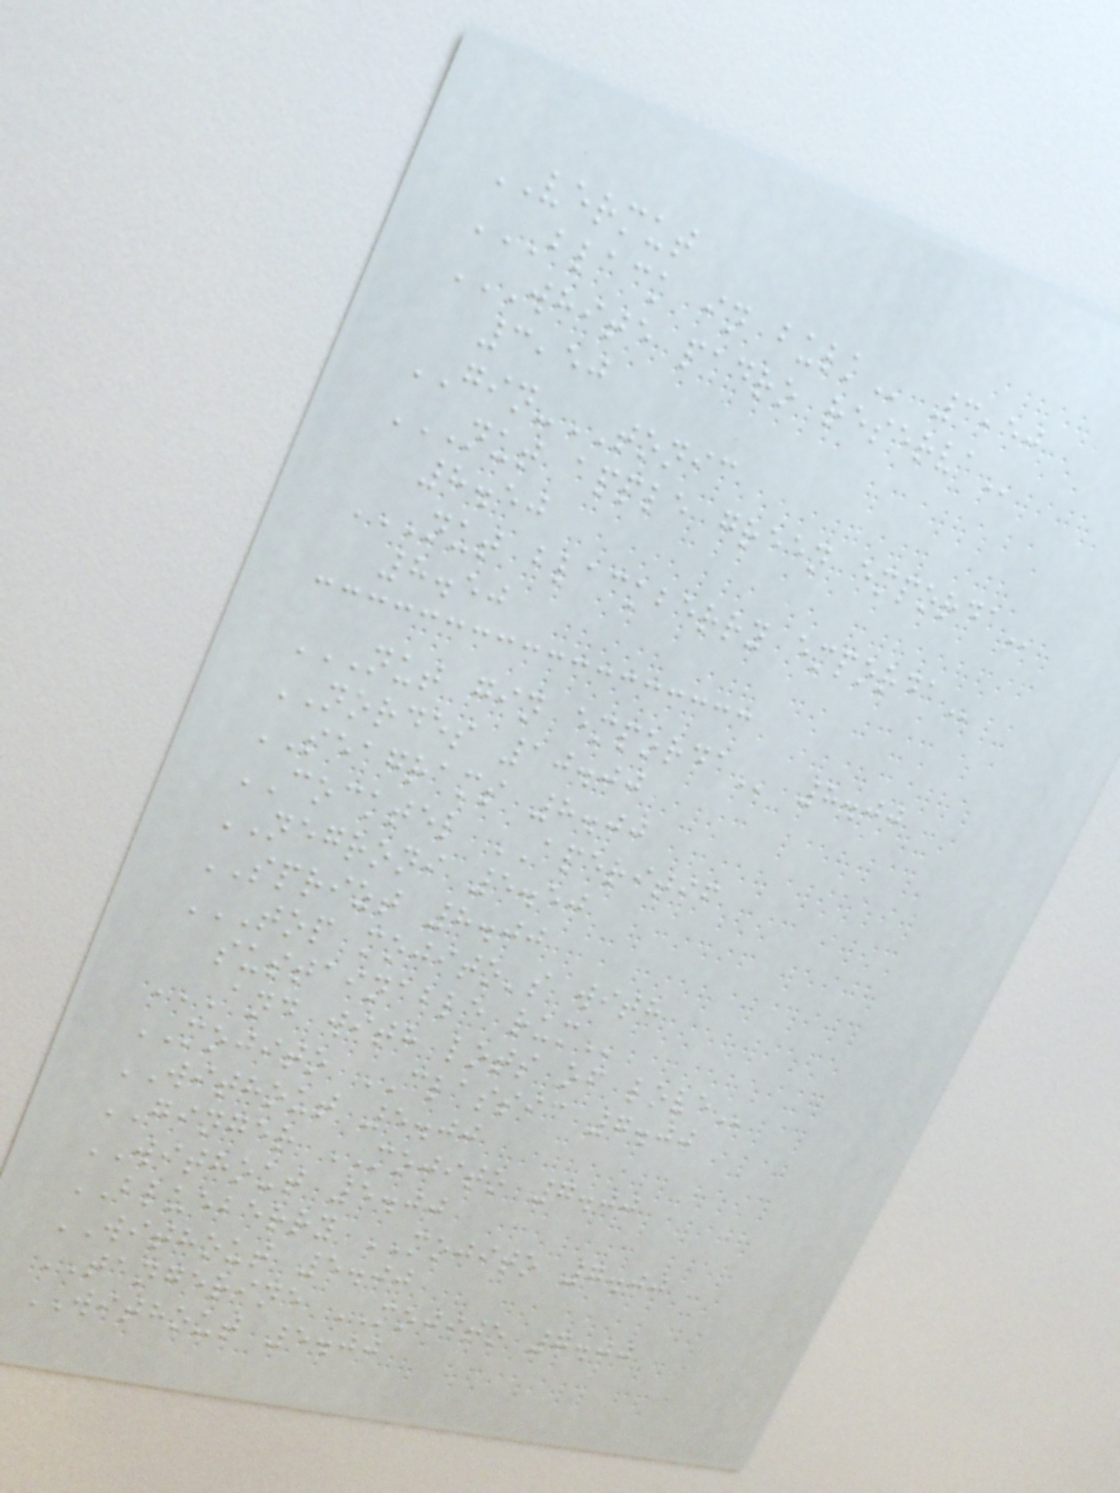VERMUT
BLACK IN BULK 3,50
WHITE PADRO RESERVA
3,50
GIN-TONIC
NUT APPLE GREEN EMPORDA
8.50
NUT BLACKBERRY EMPORDA
8.50
NUT GIN EMPORDA 8.00
NORDES 10.00
SEAGRAMS 8.00
COCKTEL APERITIF
NEGRONI 5.50
SPRIZT 8.00
TOP MOJITO'S WITH
SUSTAINABLE RUM
AND WITH LOTS OF LOVE
MOJITO CLASSIC 7.00
WITHOUT 5.00
GINGER MOJITO 7.00
WITHOUT 5.00
BLUEBERRY MOJITO 7.00
WITHOUT 5.00
TANGERINE MOJITO 7.00
WITHOUT 5.00
